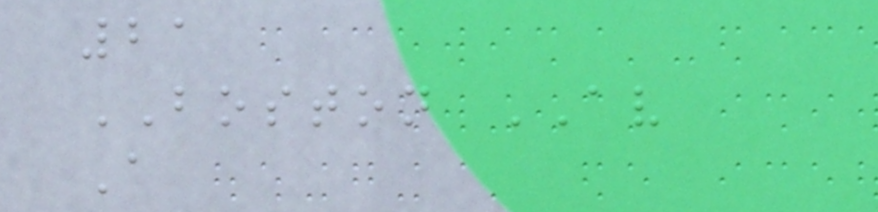21
BOSTON AV
A
